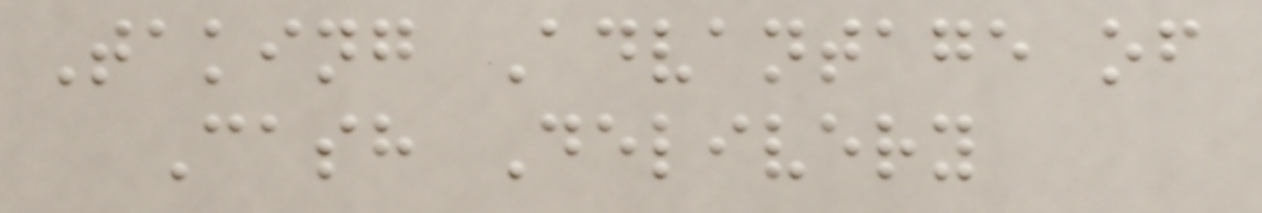Taking Advantage of
Cash Delivery
